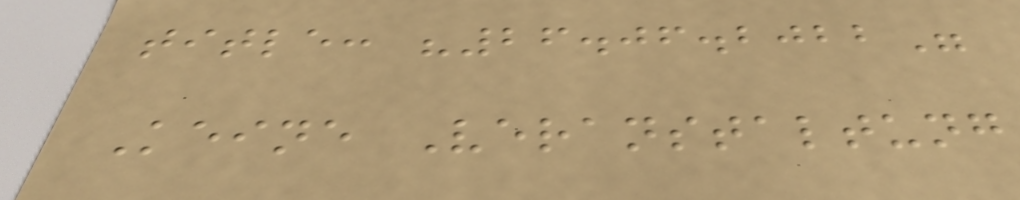title: "26.06.2022"
Keine Veranstaltung
